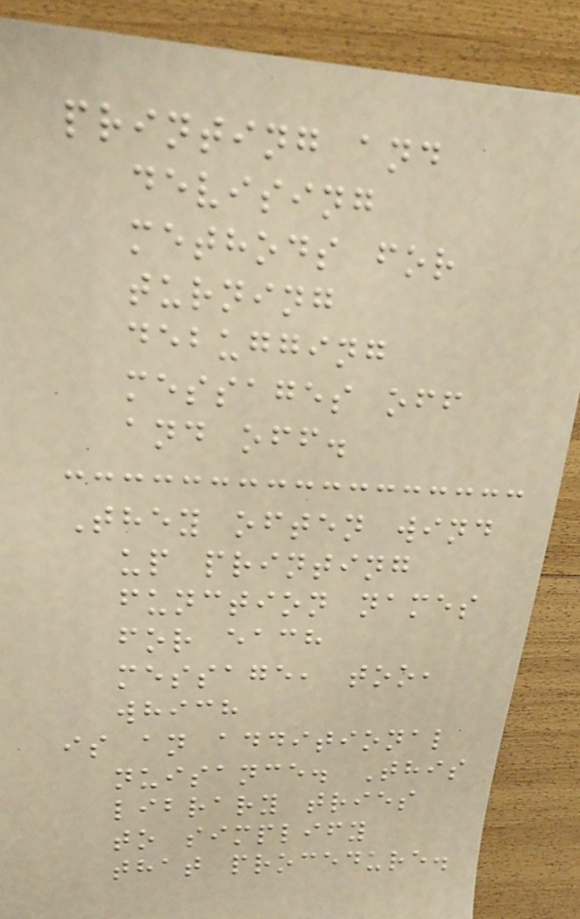printing and
devising
methods for
turning
debugging
messages off
and off.
They often wind
up printing
function names
for each
message, too,
which
is an additional
nuisance. This
library tries
to simplify
that procedure.
